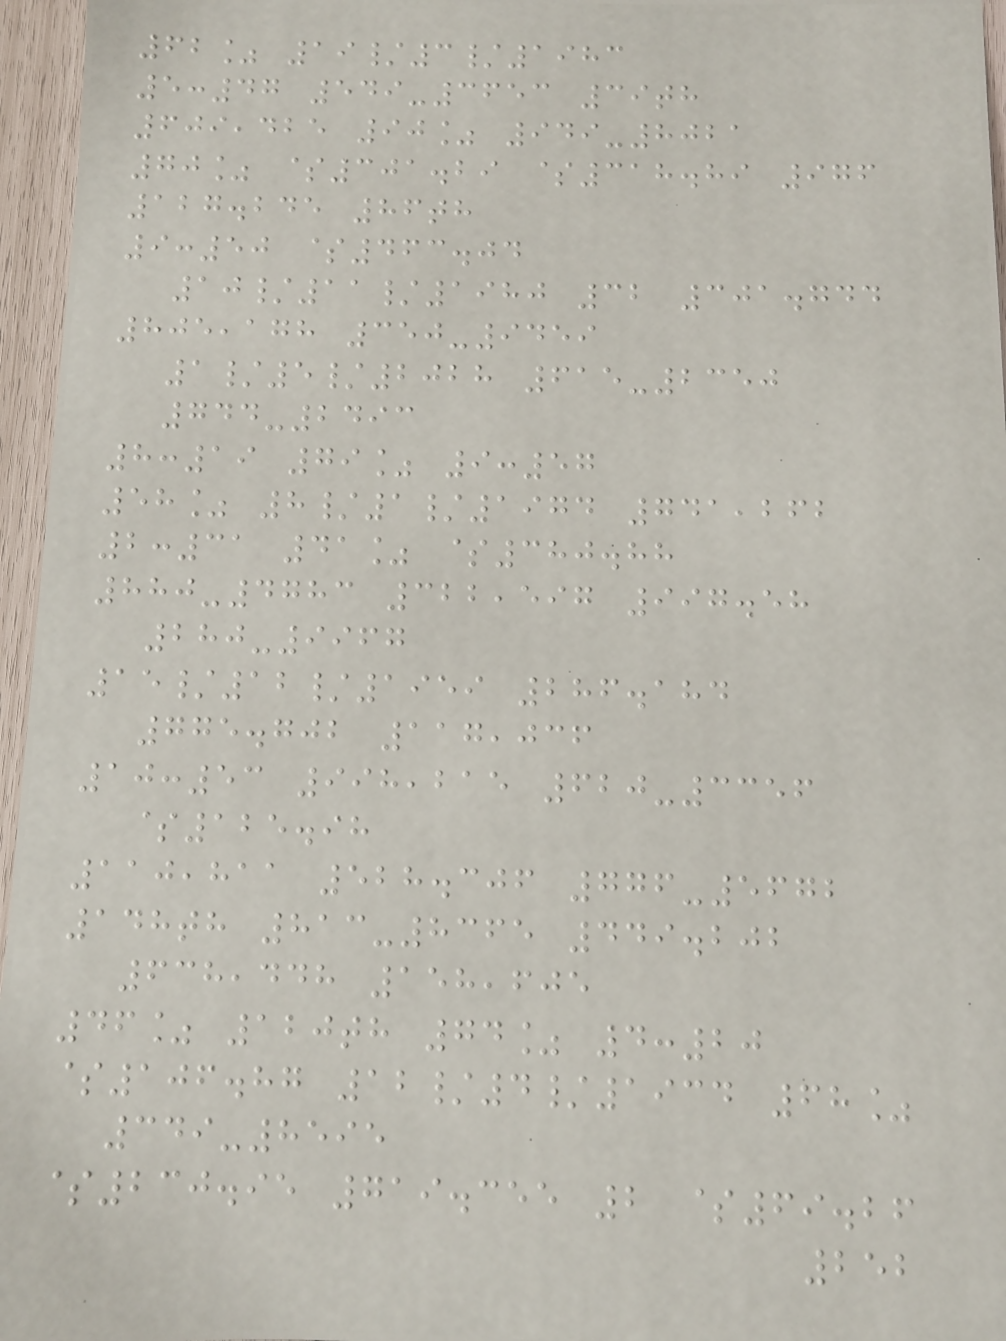62% 19/3/1983
5:47 549-3653 39th
609,425 90% 949-8021
70% $301.29 $318.89 976
127.245 86th
9:50 $463.04
10/11/1980 32 301.744
805,178 350-9459
1/5/2028 615-2350
744-2493
8:19 79% 9:57
58% 8/1/1974 741,262
2:31 41% $380.88
880-4783 322,597 997.58
280-9967
15/12/1959 286.184
775.702 117,036
10:53 998,215 620-3356
$125.98
110,811 528.306 776-5672
148th 813-8365 449.202
638,448 158,605
46% 120th 74% 4:20
$106.87 12/4/1934 68%
349-8595
$230.95 719.355 2 $69.26
252
